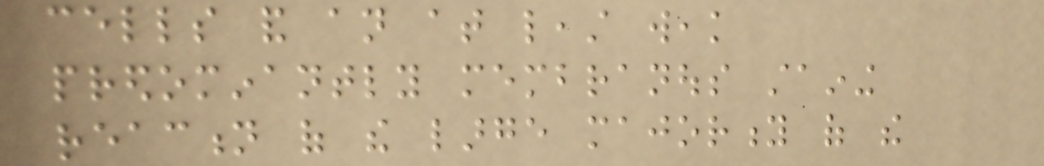cells and an at least weak
predominantly membranous staining
reaction of the large majority of the
